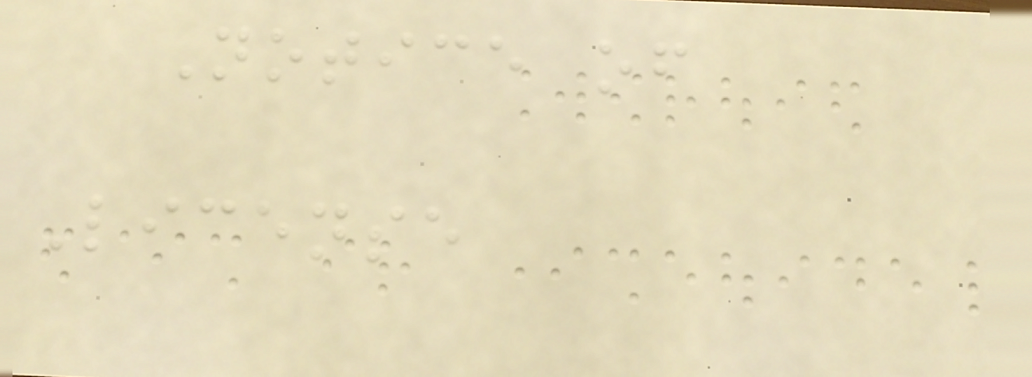Notice of
License
